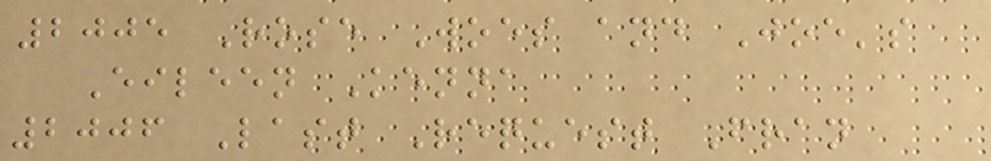2005 Rose Woes and Joe's
Eileen Kenna
2006 Last Request Fran
